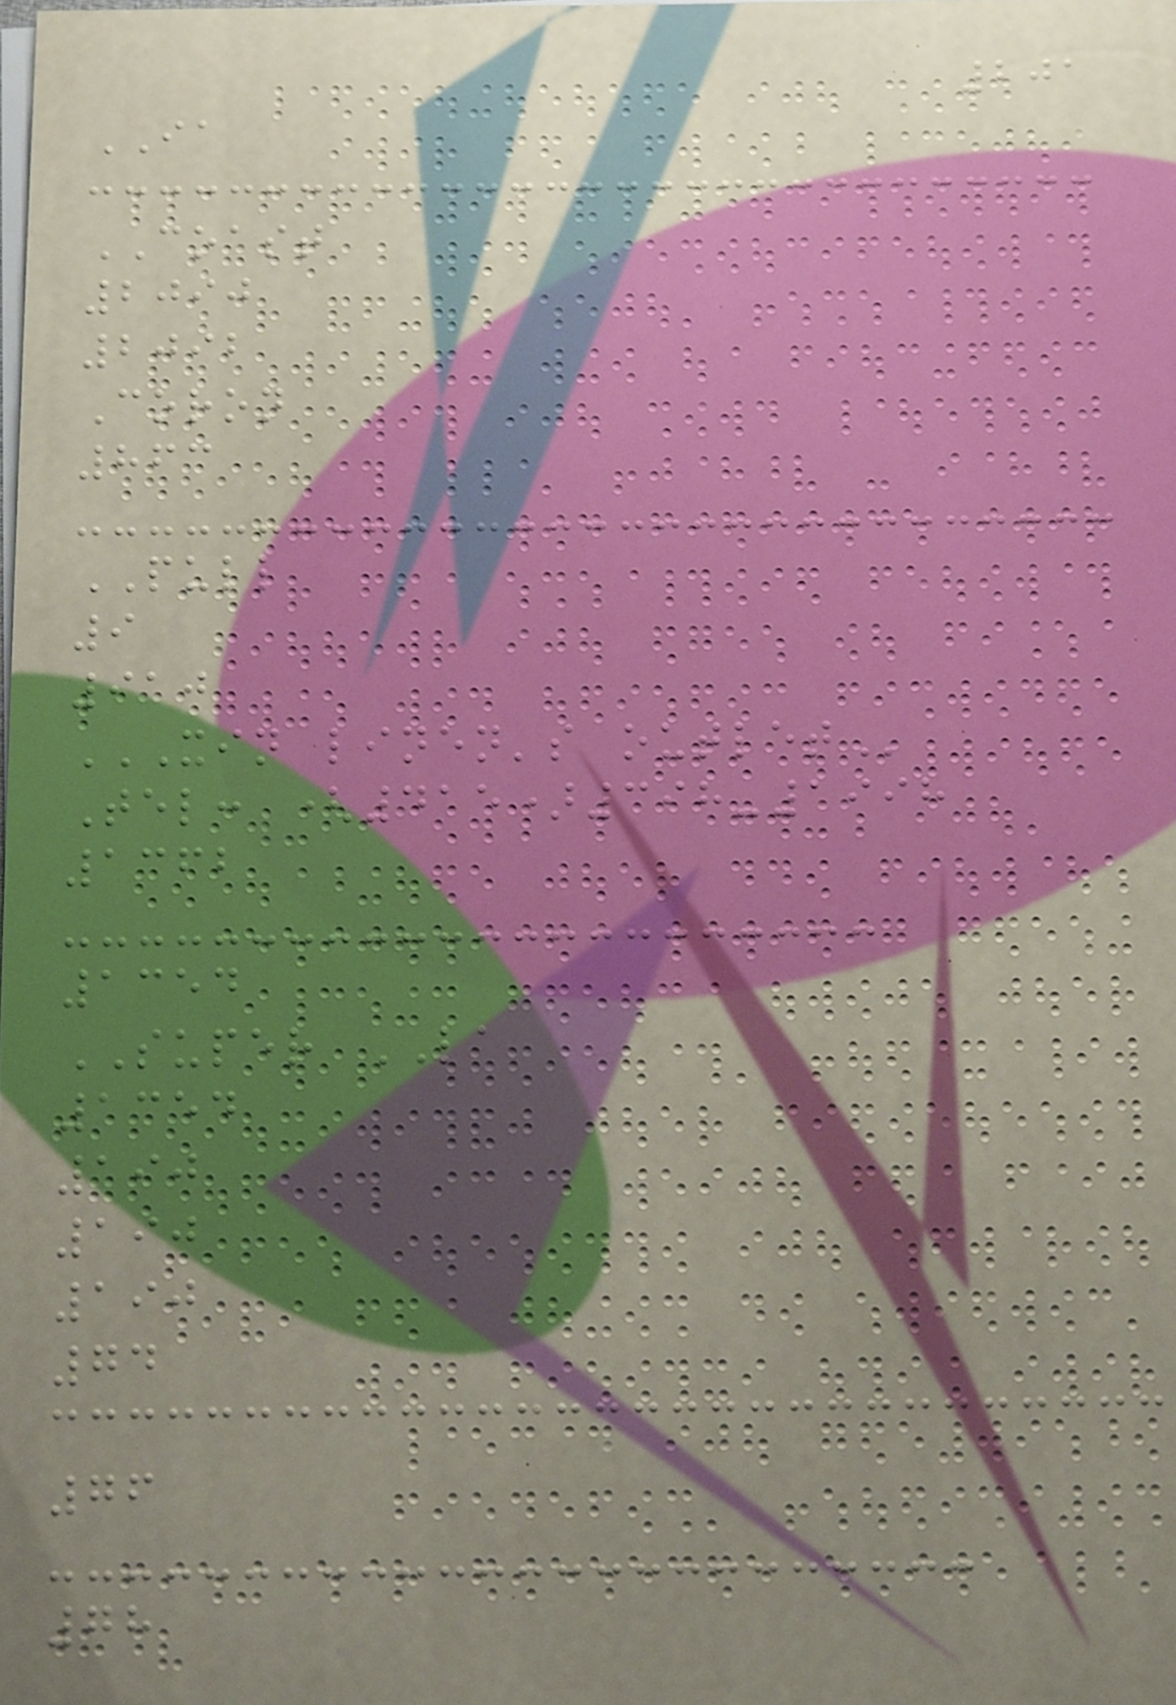201
IA
COAST
2090
2092
Coron
863
PULL
9
910
XIN LINEN'S OUTLET
Tel: (415)398-1998
1362
1354
SUPER LA
1354
190
190
190
74
76
78
